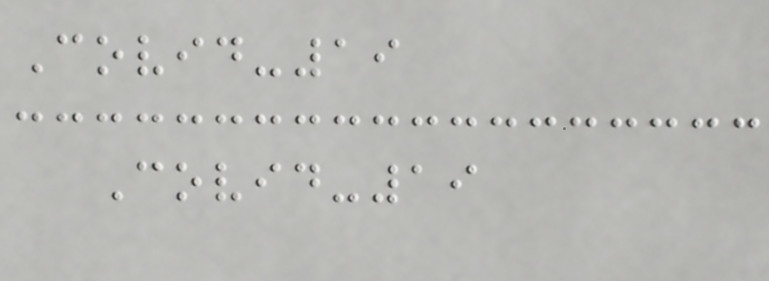Covid-19
Covid-19
